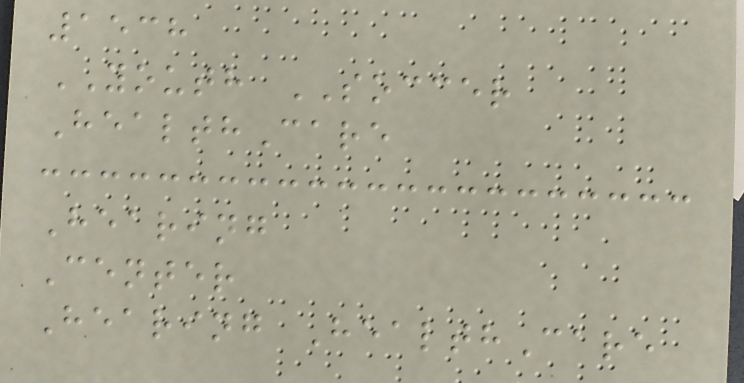1538
YOUTH SOCCER
HealthCare
Hearing
Center
Hearing HealthCare
